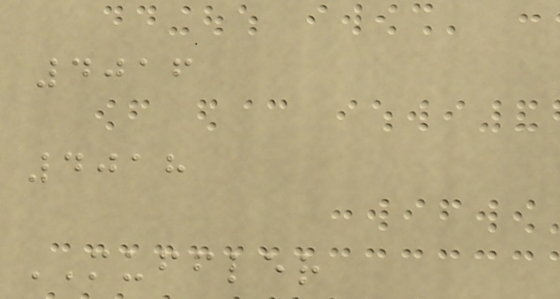4016
4018
MUFFLER
